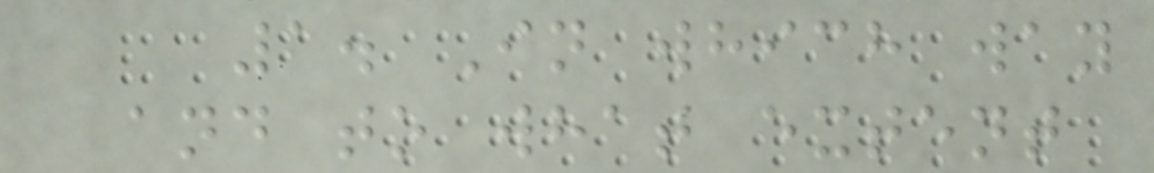1. In which way
and to what extent
